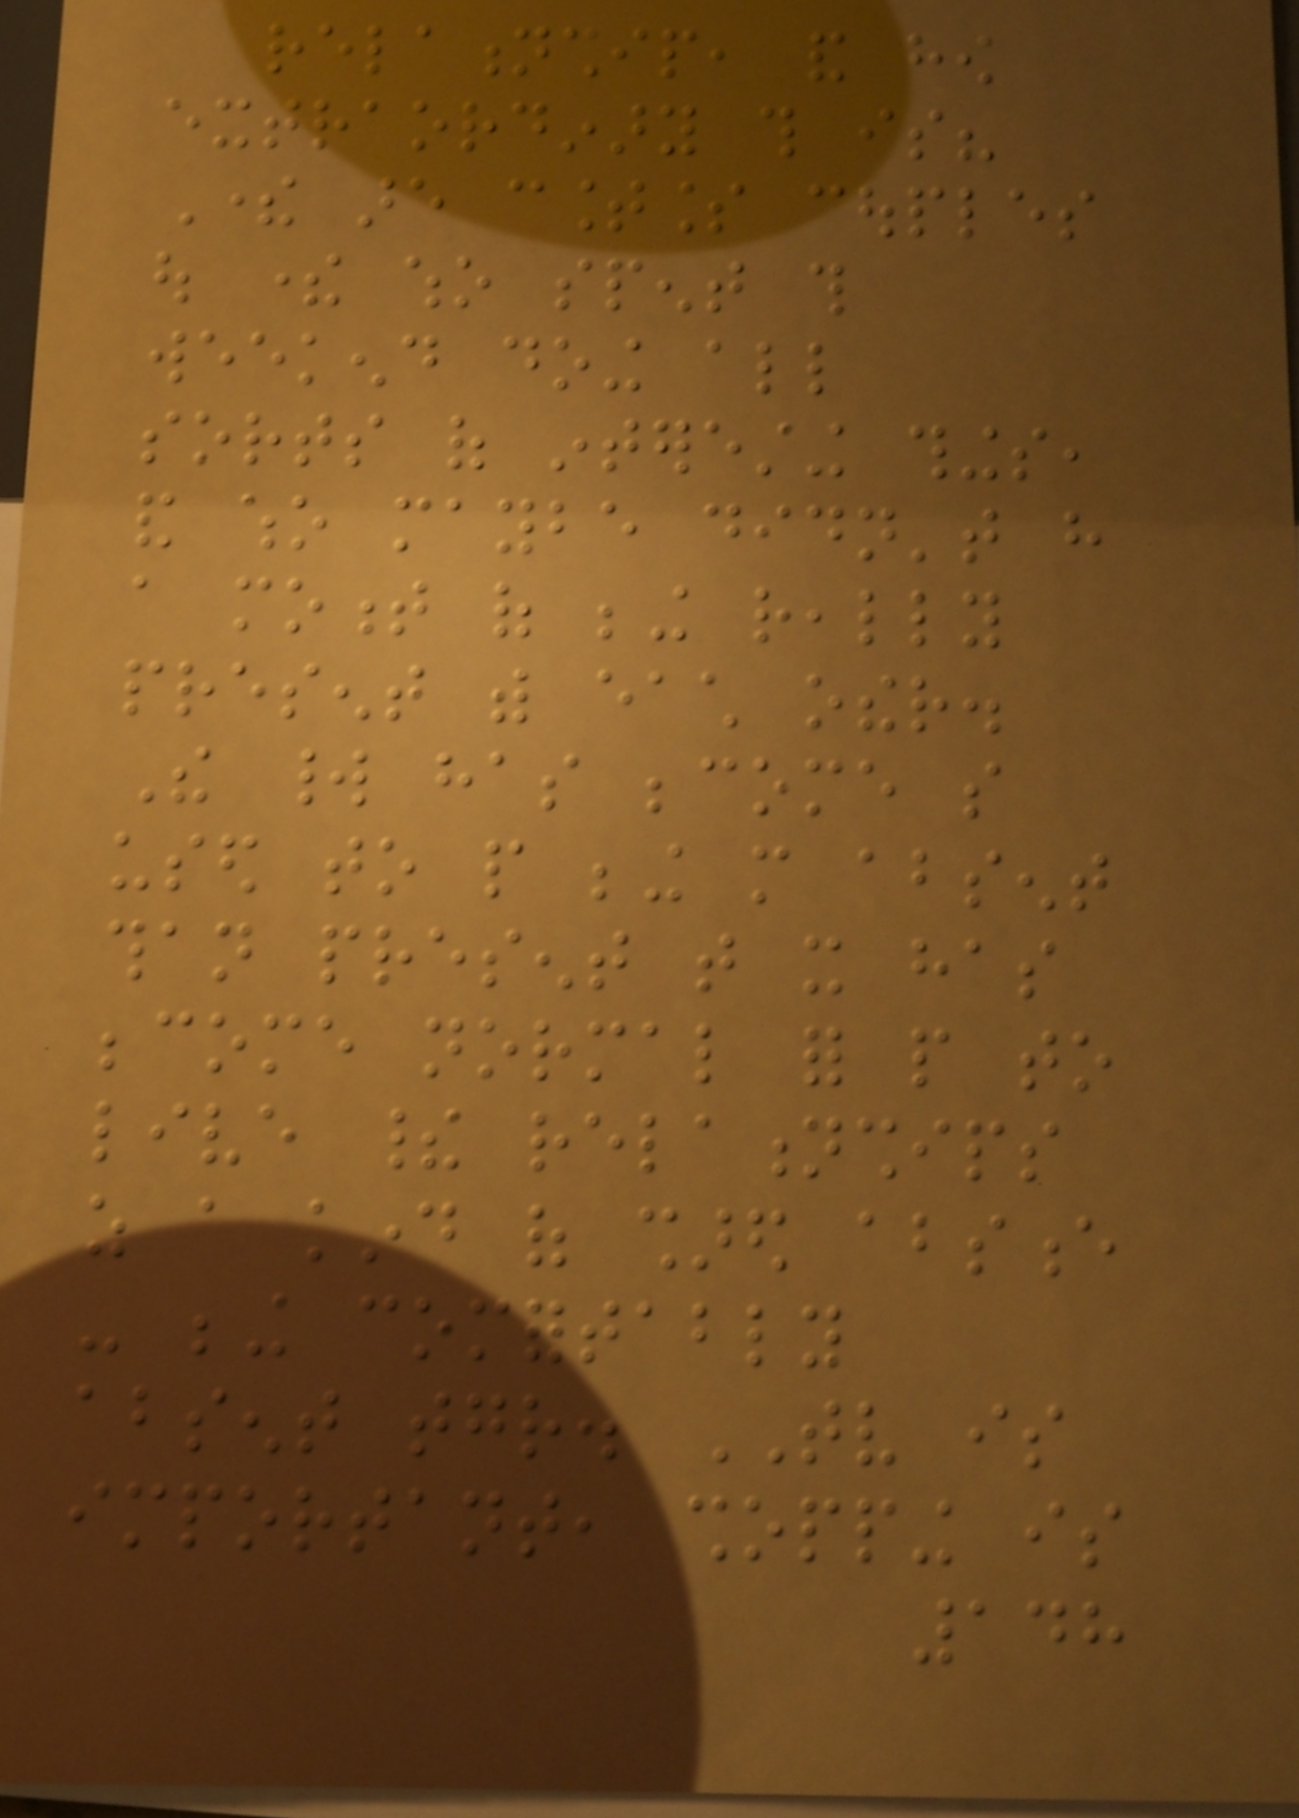relationship, and how
extraordinary this is?
There are countless couples
out there who spent this
weekend doing all
sorts of interesting things,
and who maybe didn't have
a moment of being really
present with each other.
The world has become so
used to people being more absent
than present that it has
become normal for people to
live their relationships
as a kind of shared absence
- being comfortably
absent together. TV is
important, shopping is
148
